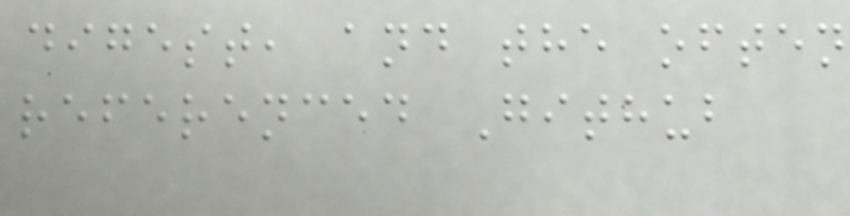digest, and the often
referenced Github
